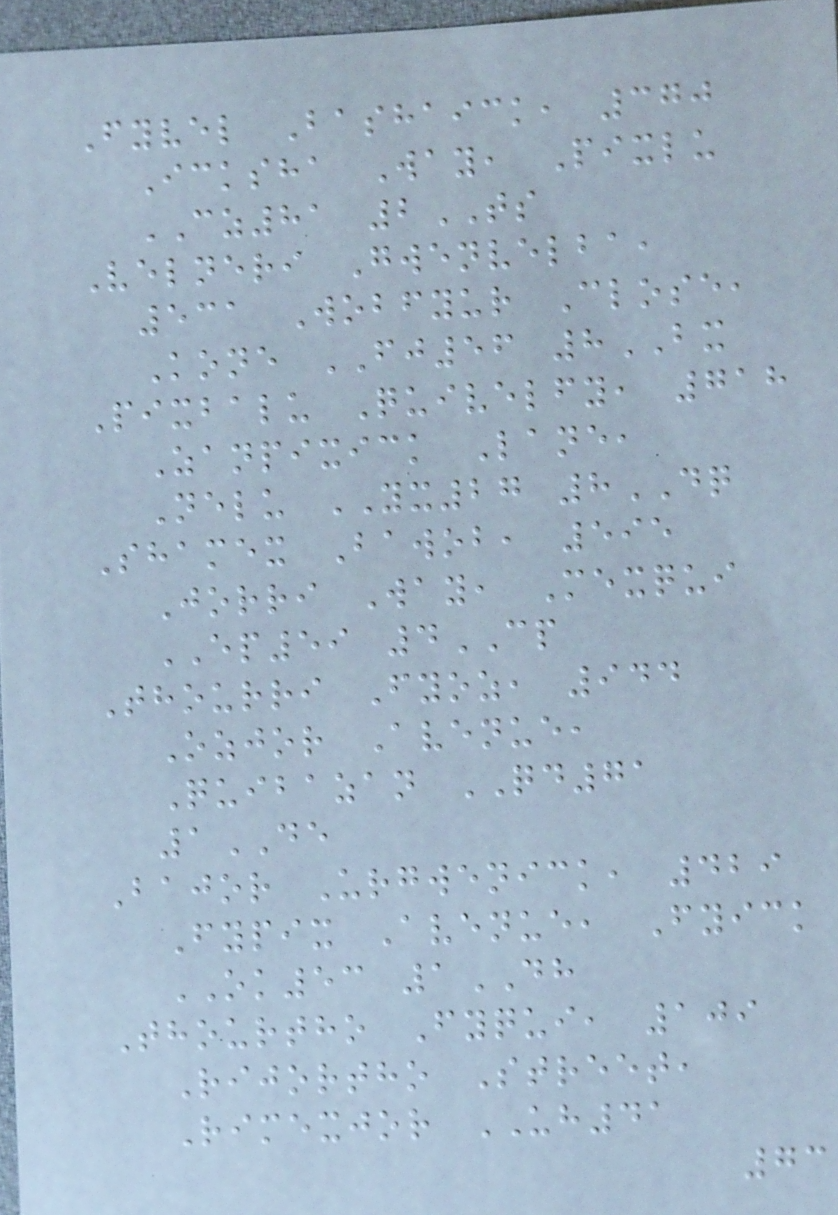Fyvel Bashaick, 370
Icksha Way, Pixlu
CZ81 2TS
Velneri Gwenvelba,
531 Wobfyur Close,
Kone FJ56 8BX
Pixbalu Quivelfy, 718
Zanpixick Lane,
Nelu YX27 8DQ
Shamex Bawob, 595
Jorri Way, Mexqui
EP59 4CP
Thourri Fyoz, 944
Ozjor Avenue,
Quibazan QD71
1DE
Bajor Urgwenick, 429
Fypix Avenue, Fyick
OK53 1DH
Thourtho Fyqui, 109
Rijortho Street,
Rimexjor UH41
73
